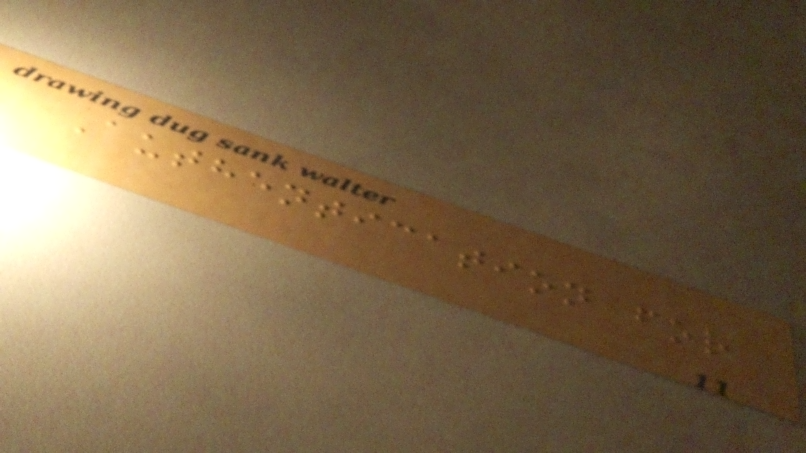Authentication for
